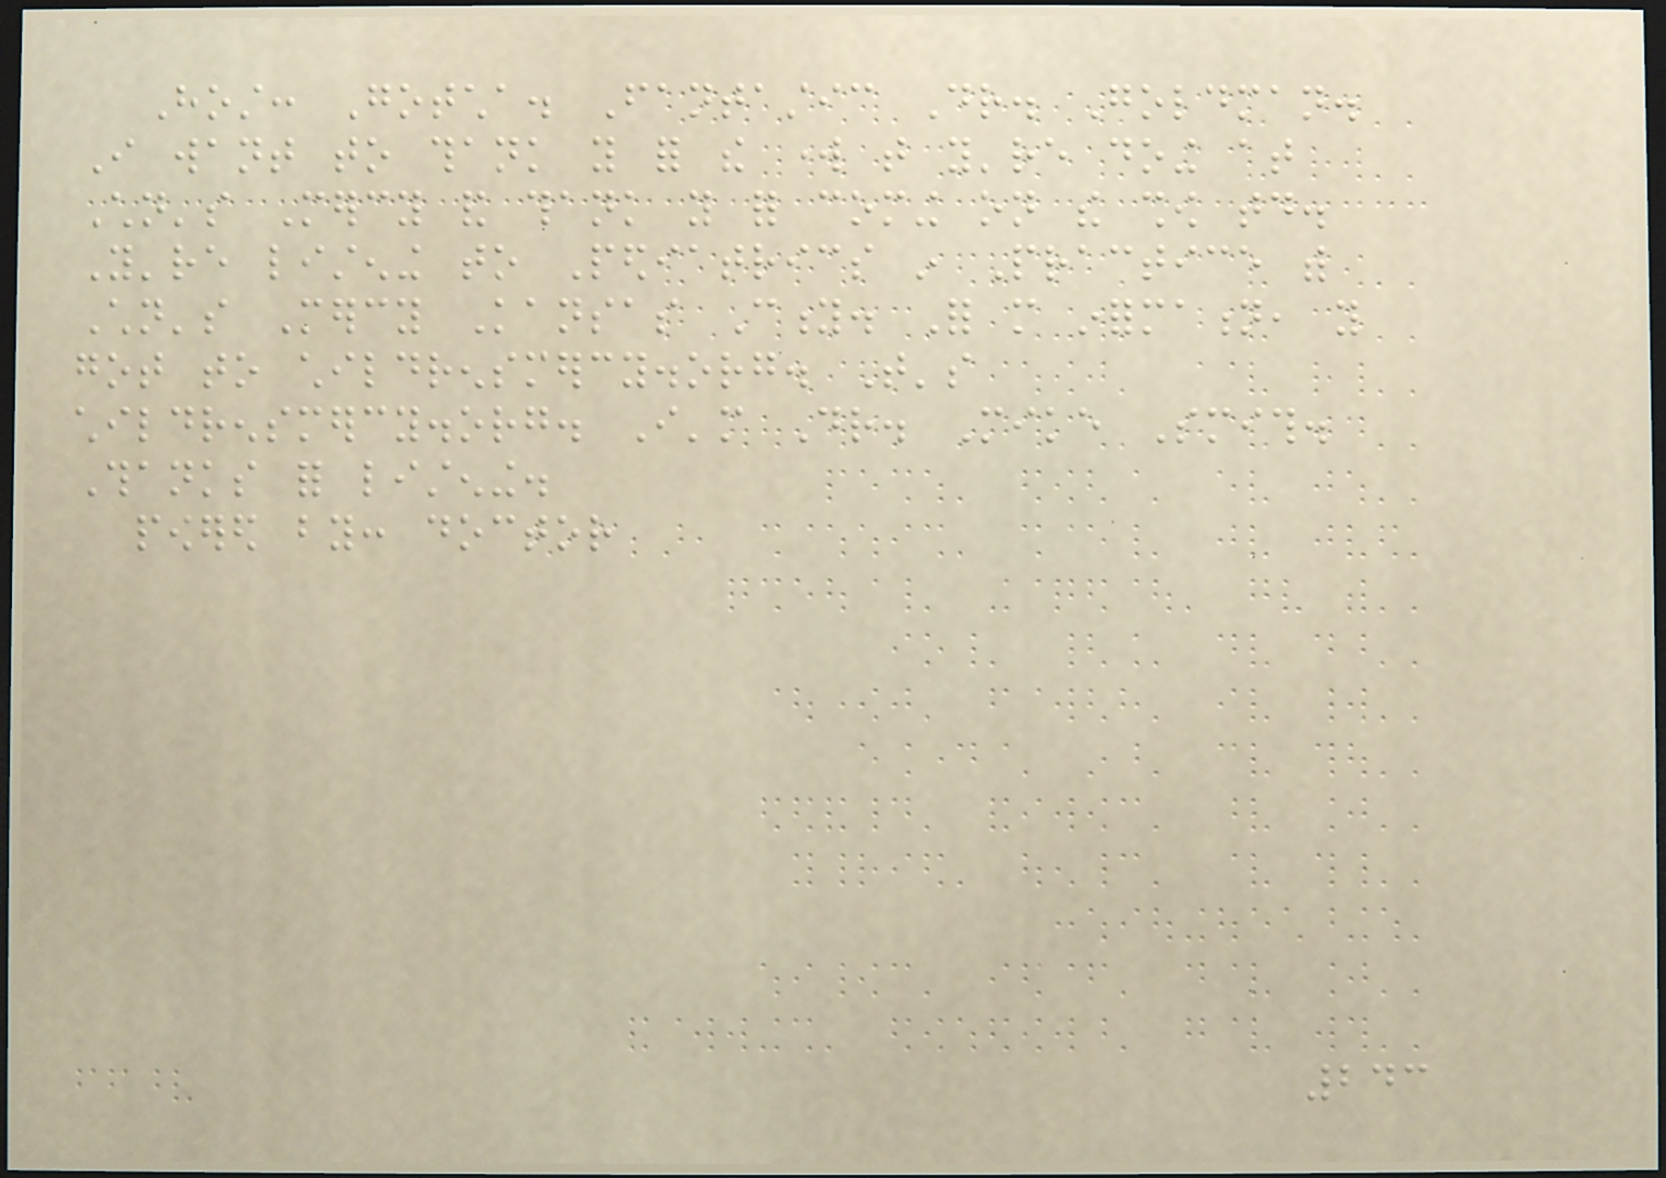Host: Gotcha. Fantastic Dr. Goldman.
I want to thank you for the work that you're doing at
Children's Mercy and thank you for coming on the show today.
You're listening to Pediatrics in Practice with
Children's Mercy Kansas City. For more information, you
got to childrensmercy.org. That's
childrensmercy.org. I'm Dr. Mike Smith.
Thanks for listening.
powered by: doctor
243
